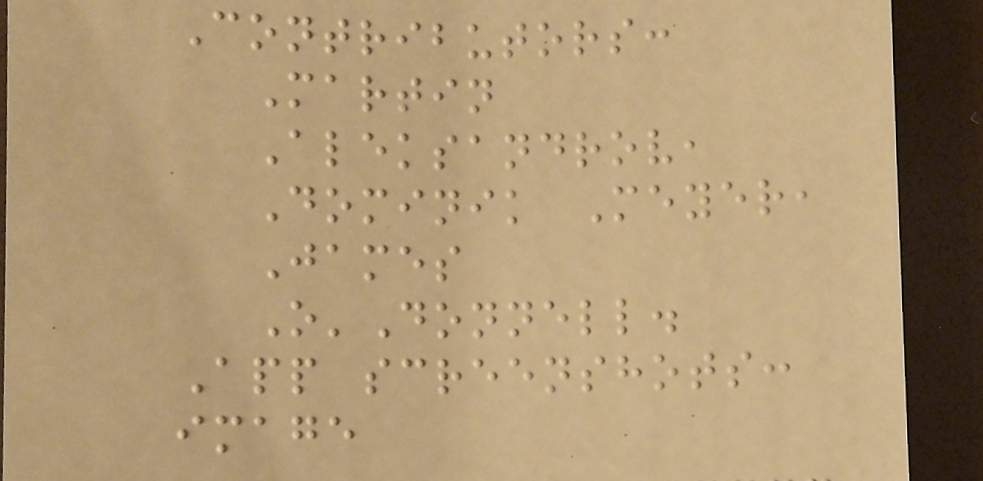Contributors:
Martin
Aleksandrov,
Dominik Meyer,
James
O'Donnell.
App screenshots:
image
